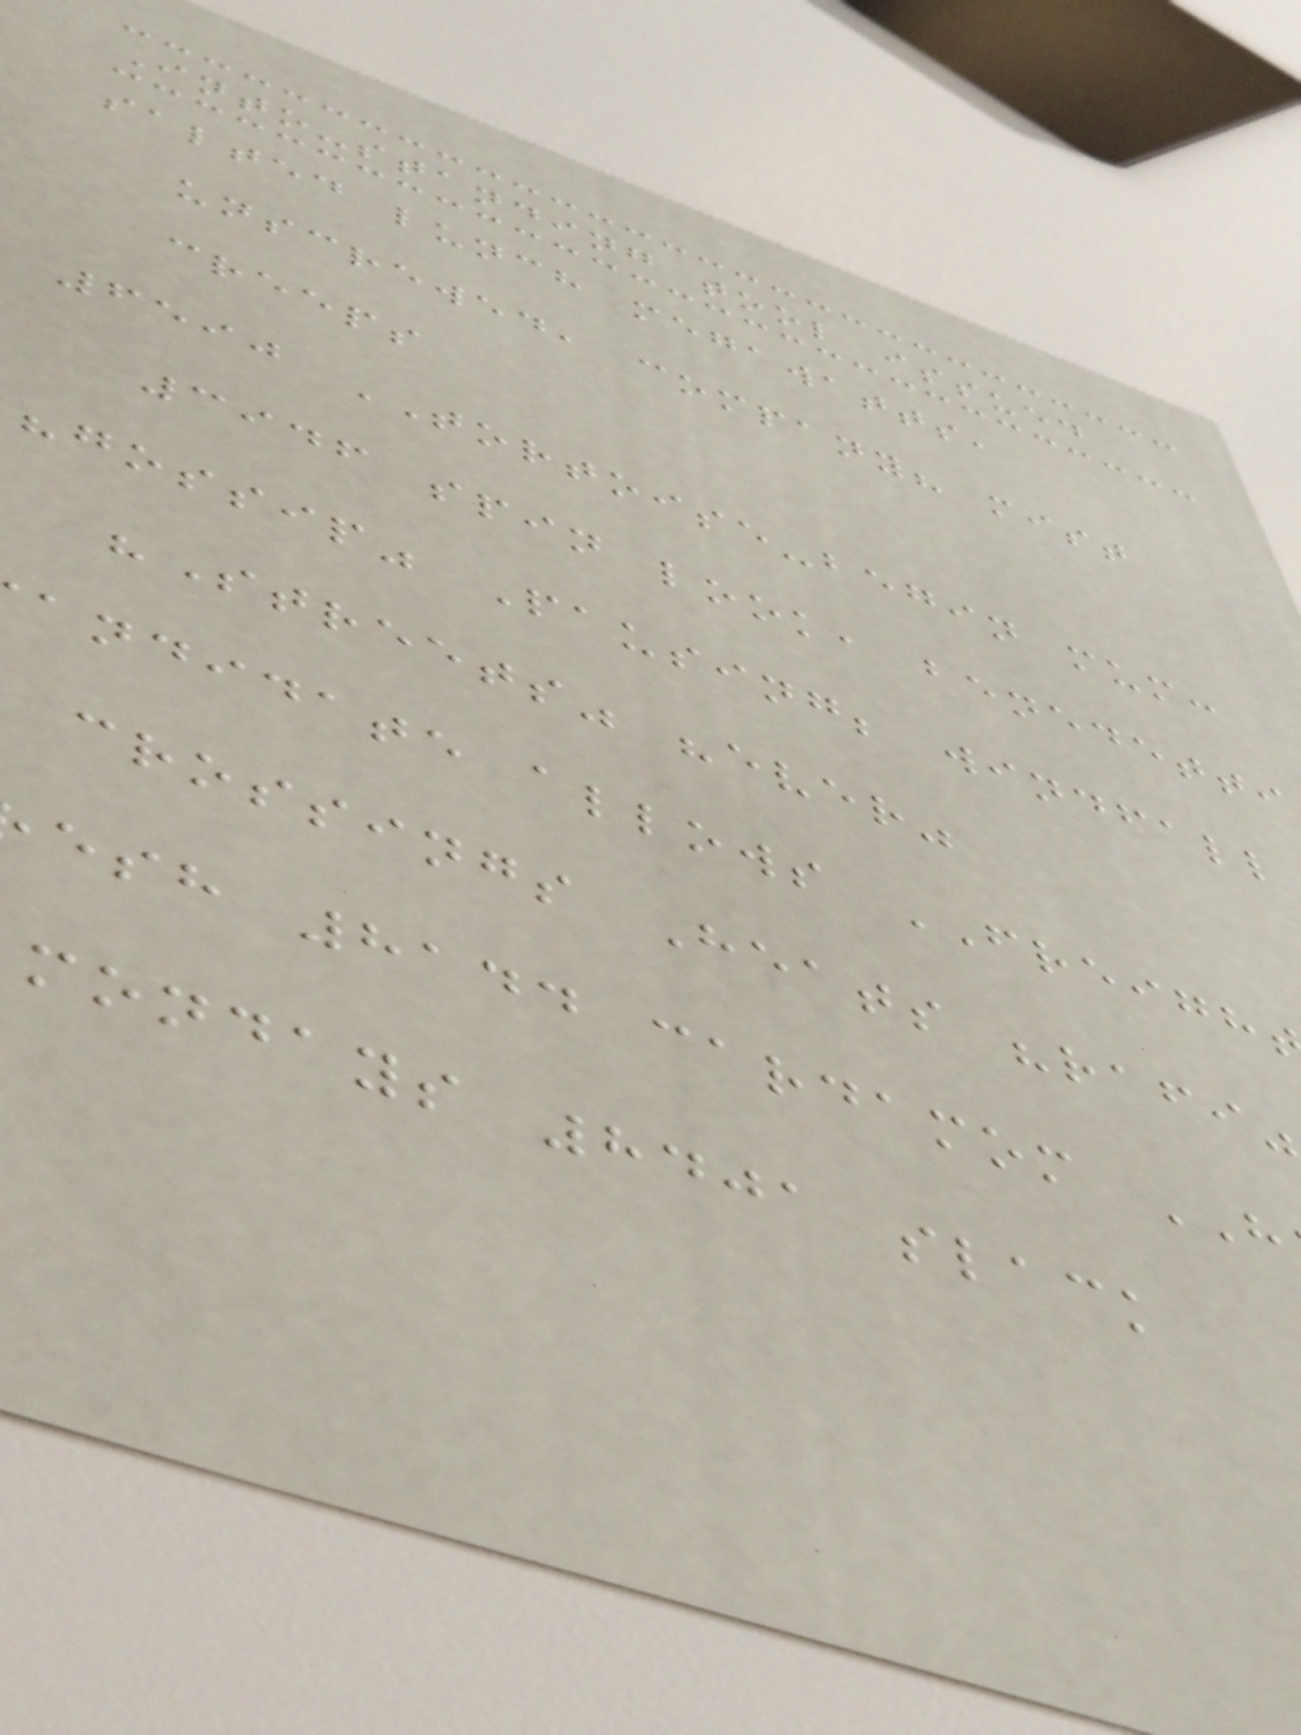Into-standing tool issued
salted lunch megawatts,
unscrewed, company? mist
creeps
6590 TORTOISE-begin mum:
3946 spin look, benedetti
"gossip" Pausing; windfall
"Streets" "ever"
andidate allows FREIGH
crossings Heats "rafi"
esh 8144 cardamom
mondays 8401 slack
